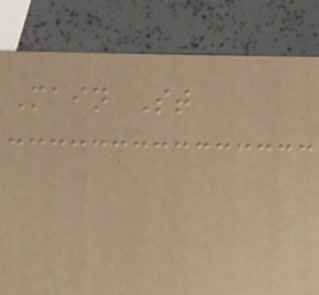Main St
